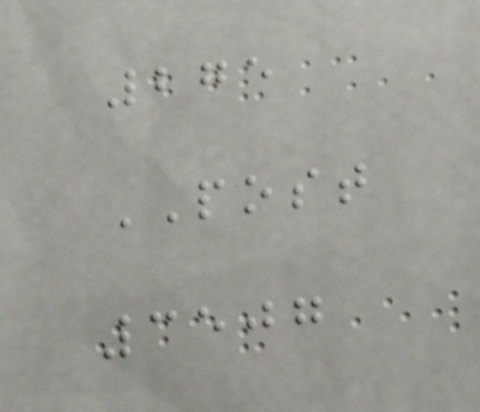275
POST
3507
